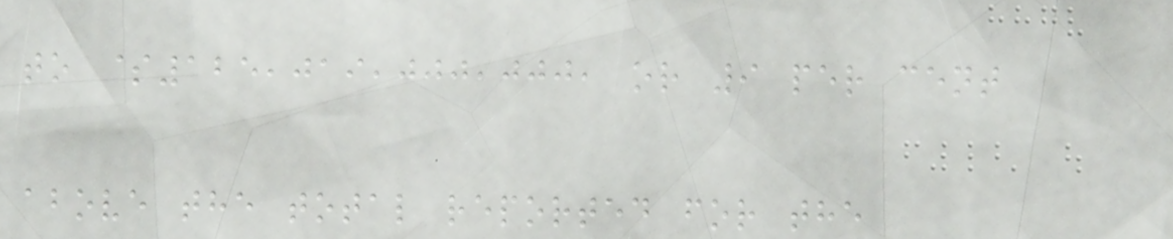to $125,019,000,000, or 9 per cent
above the total reported for the
